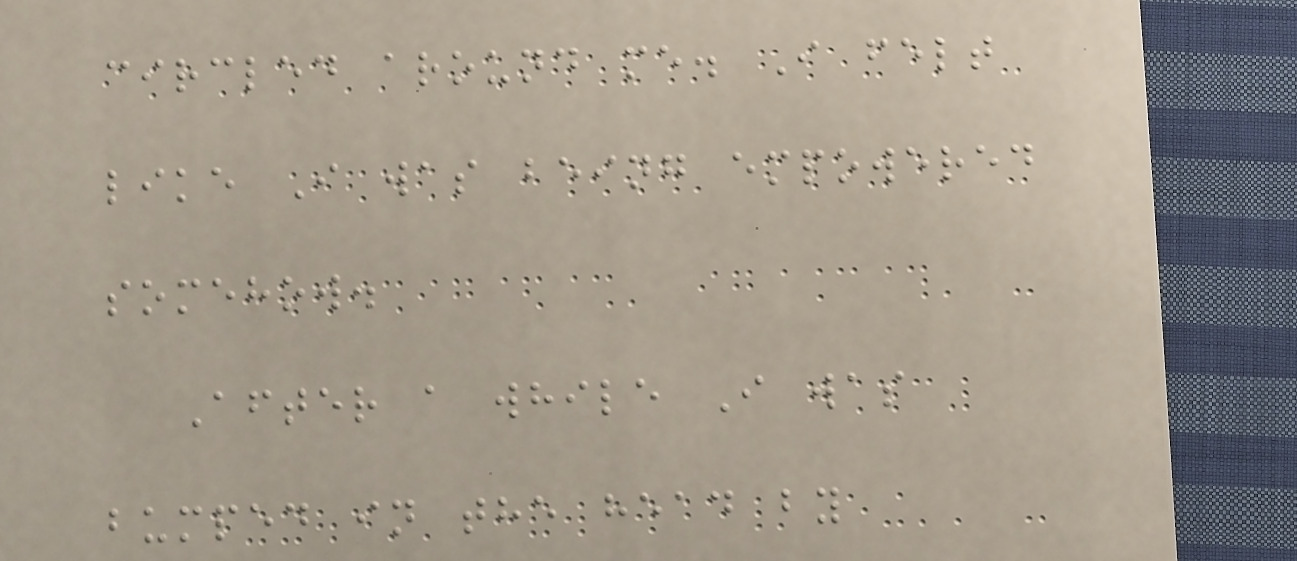circled around me. I felt
like I was being empowered
somehow.
After a while I was
bumped in the head by
